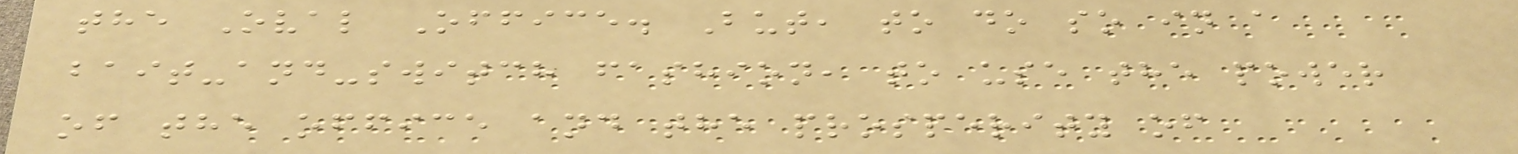the Oval Office. But, to do so in a
bait-and-switch fashion, to use the power
of the office and the prosperity of
